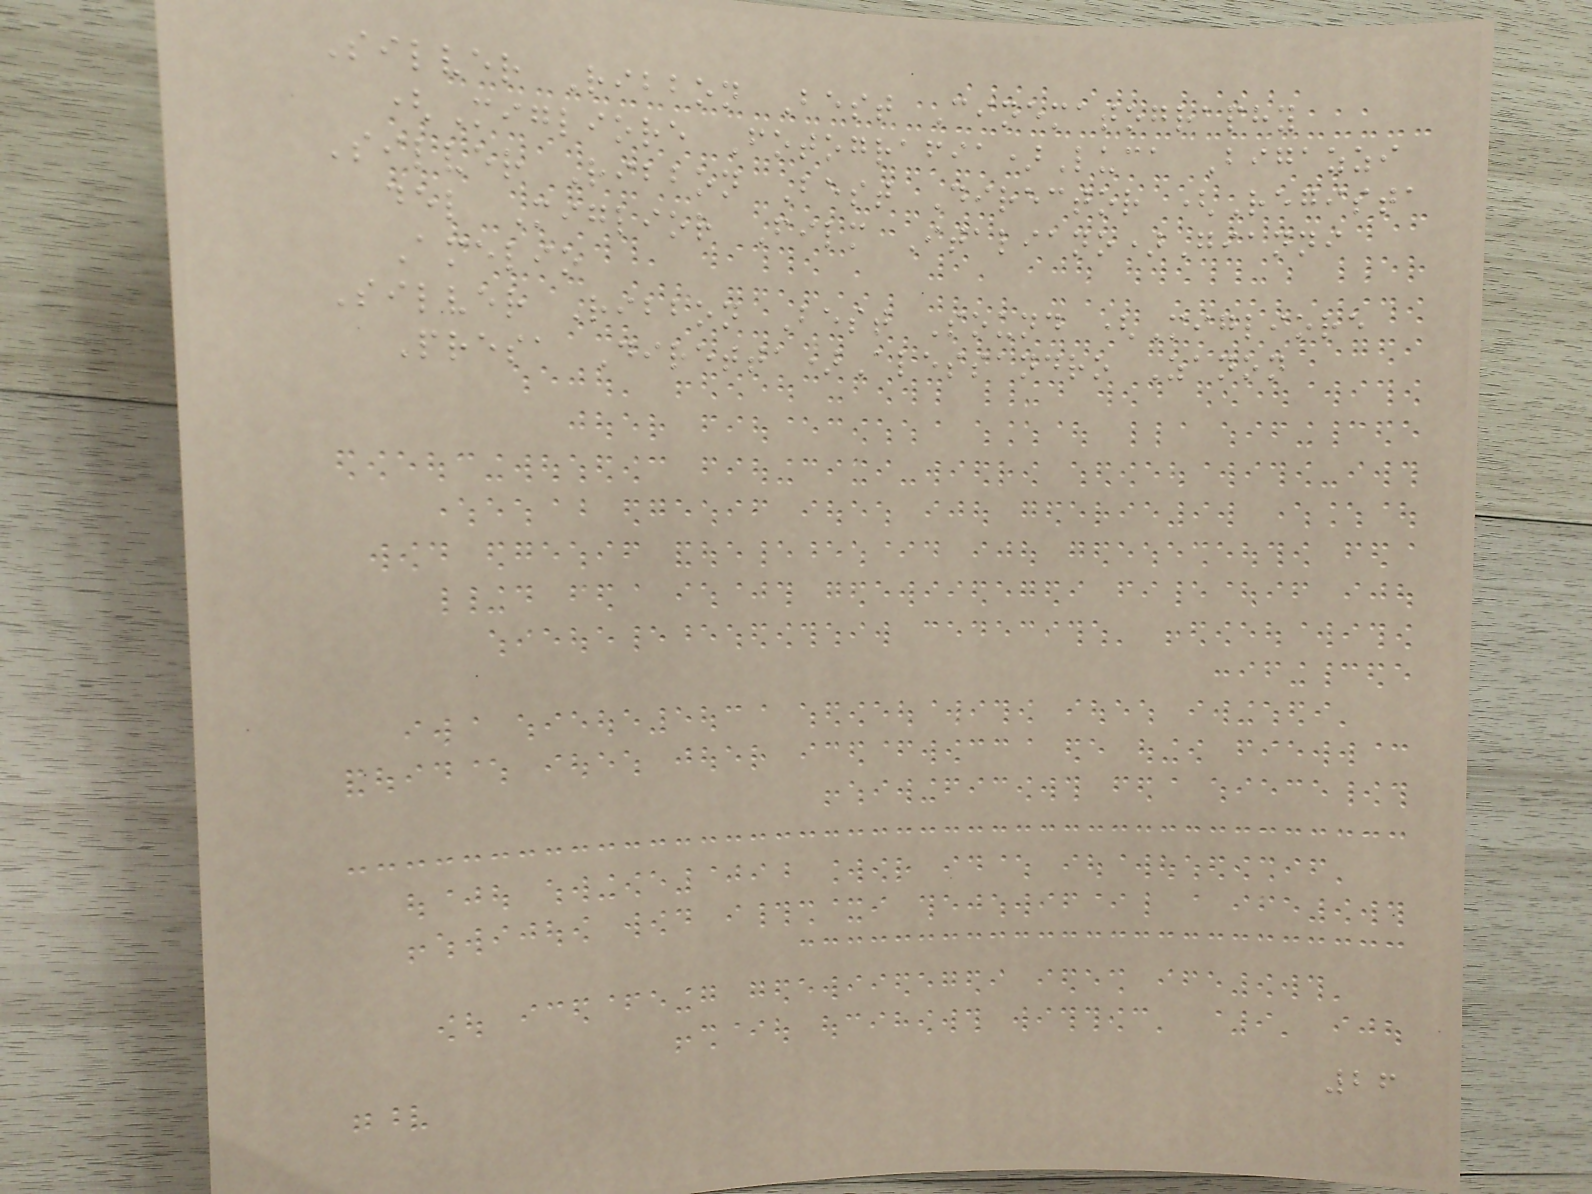Silver Ribbon Best Cinematography
(Migliore Fotografia)Luca Bigazzi
Silver Ribbon Best Director (Regista
del Miglior Film Italiano)Gianni
Amelio
Silver Ribbon Best Sound (Migliore
Presa Diretta)Alessandro Zanon
26
